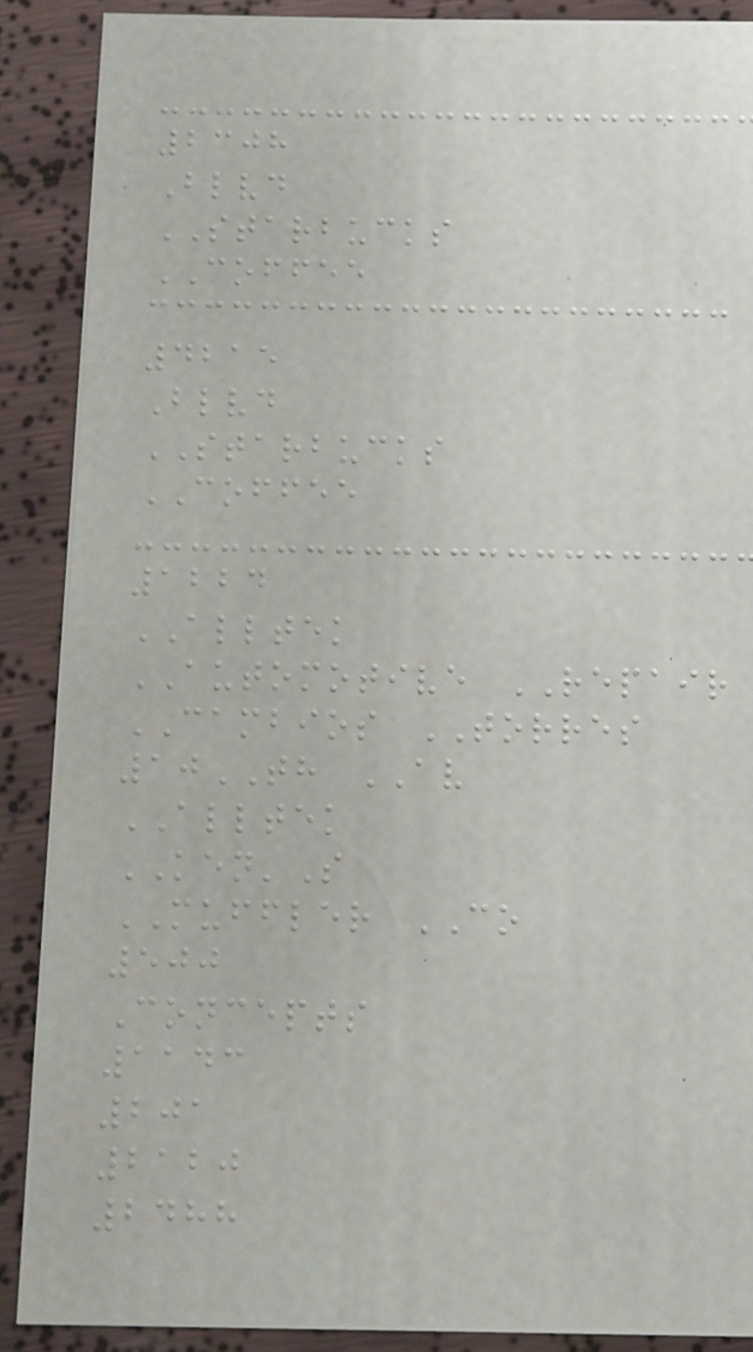2308
Blvd
STARBUCKS
COFFEE
4215
Blvd
STARBUCKS
COFFEE
1224
ALLTEK
AUTOMOTIVE REPAIR
CAMBIOS TORRES
10TH AV
ALLTEK
KEN'S
MUFFLER CO
500
Concepts
1143
201
2120
2488
